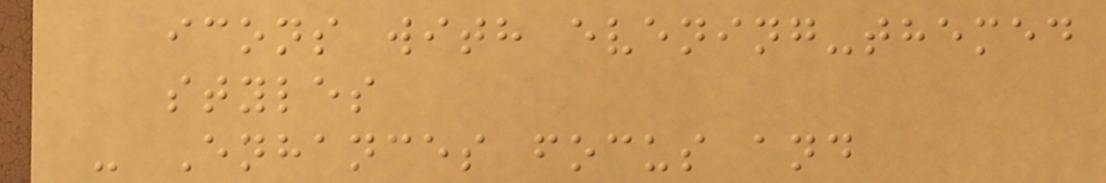icons with evening-themed
styles
- Enhances focus and
